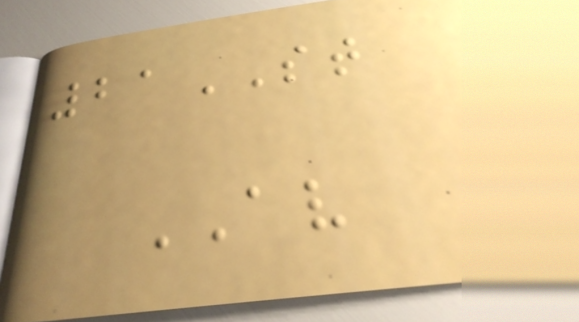21ST
AV
